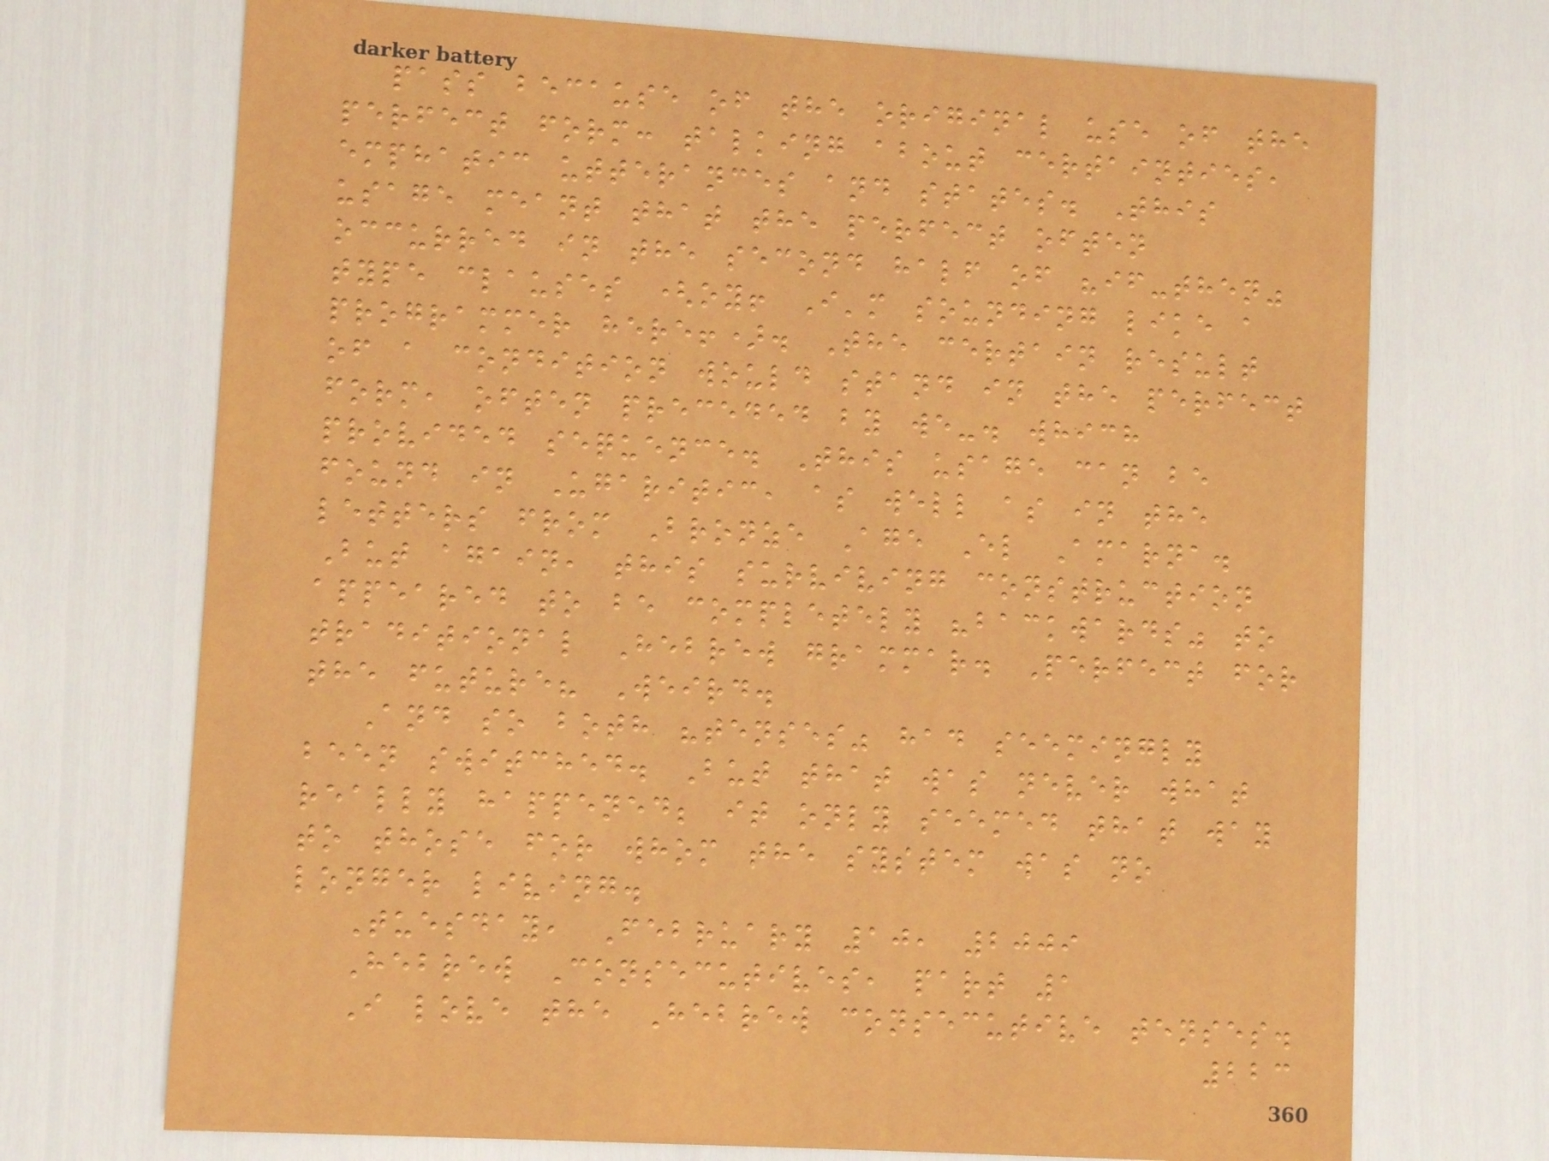pass because of the original use of the
perfect form: talking about certainties,
emphatic utterances and states. This
usage meant that the perfect often
occurred in the second half of "if-then"
type clauses (oy! I'm sounding like a
programmer here!). The certain result
of a condition would stand in the perfect
form, often preceded by we-. which
provided sequence. This usage can be
found in Ugaritic, as well as in the
letters from Bronze Age El Amarna.
But again, this surviving construction
appeared to be completely "backwards" to
traditional Hebrew grammar. Perfect for
the future? Weird.
And so both "tenses" had seemingly
been switched. But that was never what
really happened; it only seemed that way
to those for whom the system was no
longer living.
Tuesday, February 10, 2009
Hebrew Consecutives, part 1
I love the Hebrew consecutive tenses.
223
